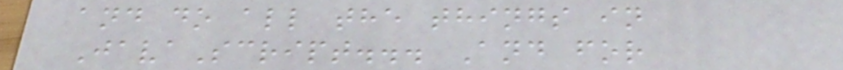and do all the things in
JavaScript... And for
